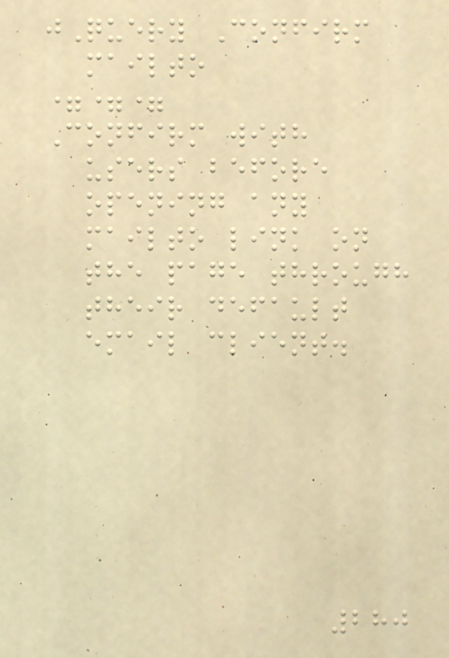jQuery Confirm
mailto
===
Confirm with
users before
opening any
mailto link on
the page through
their default
email client.
280
